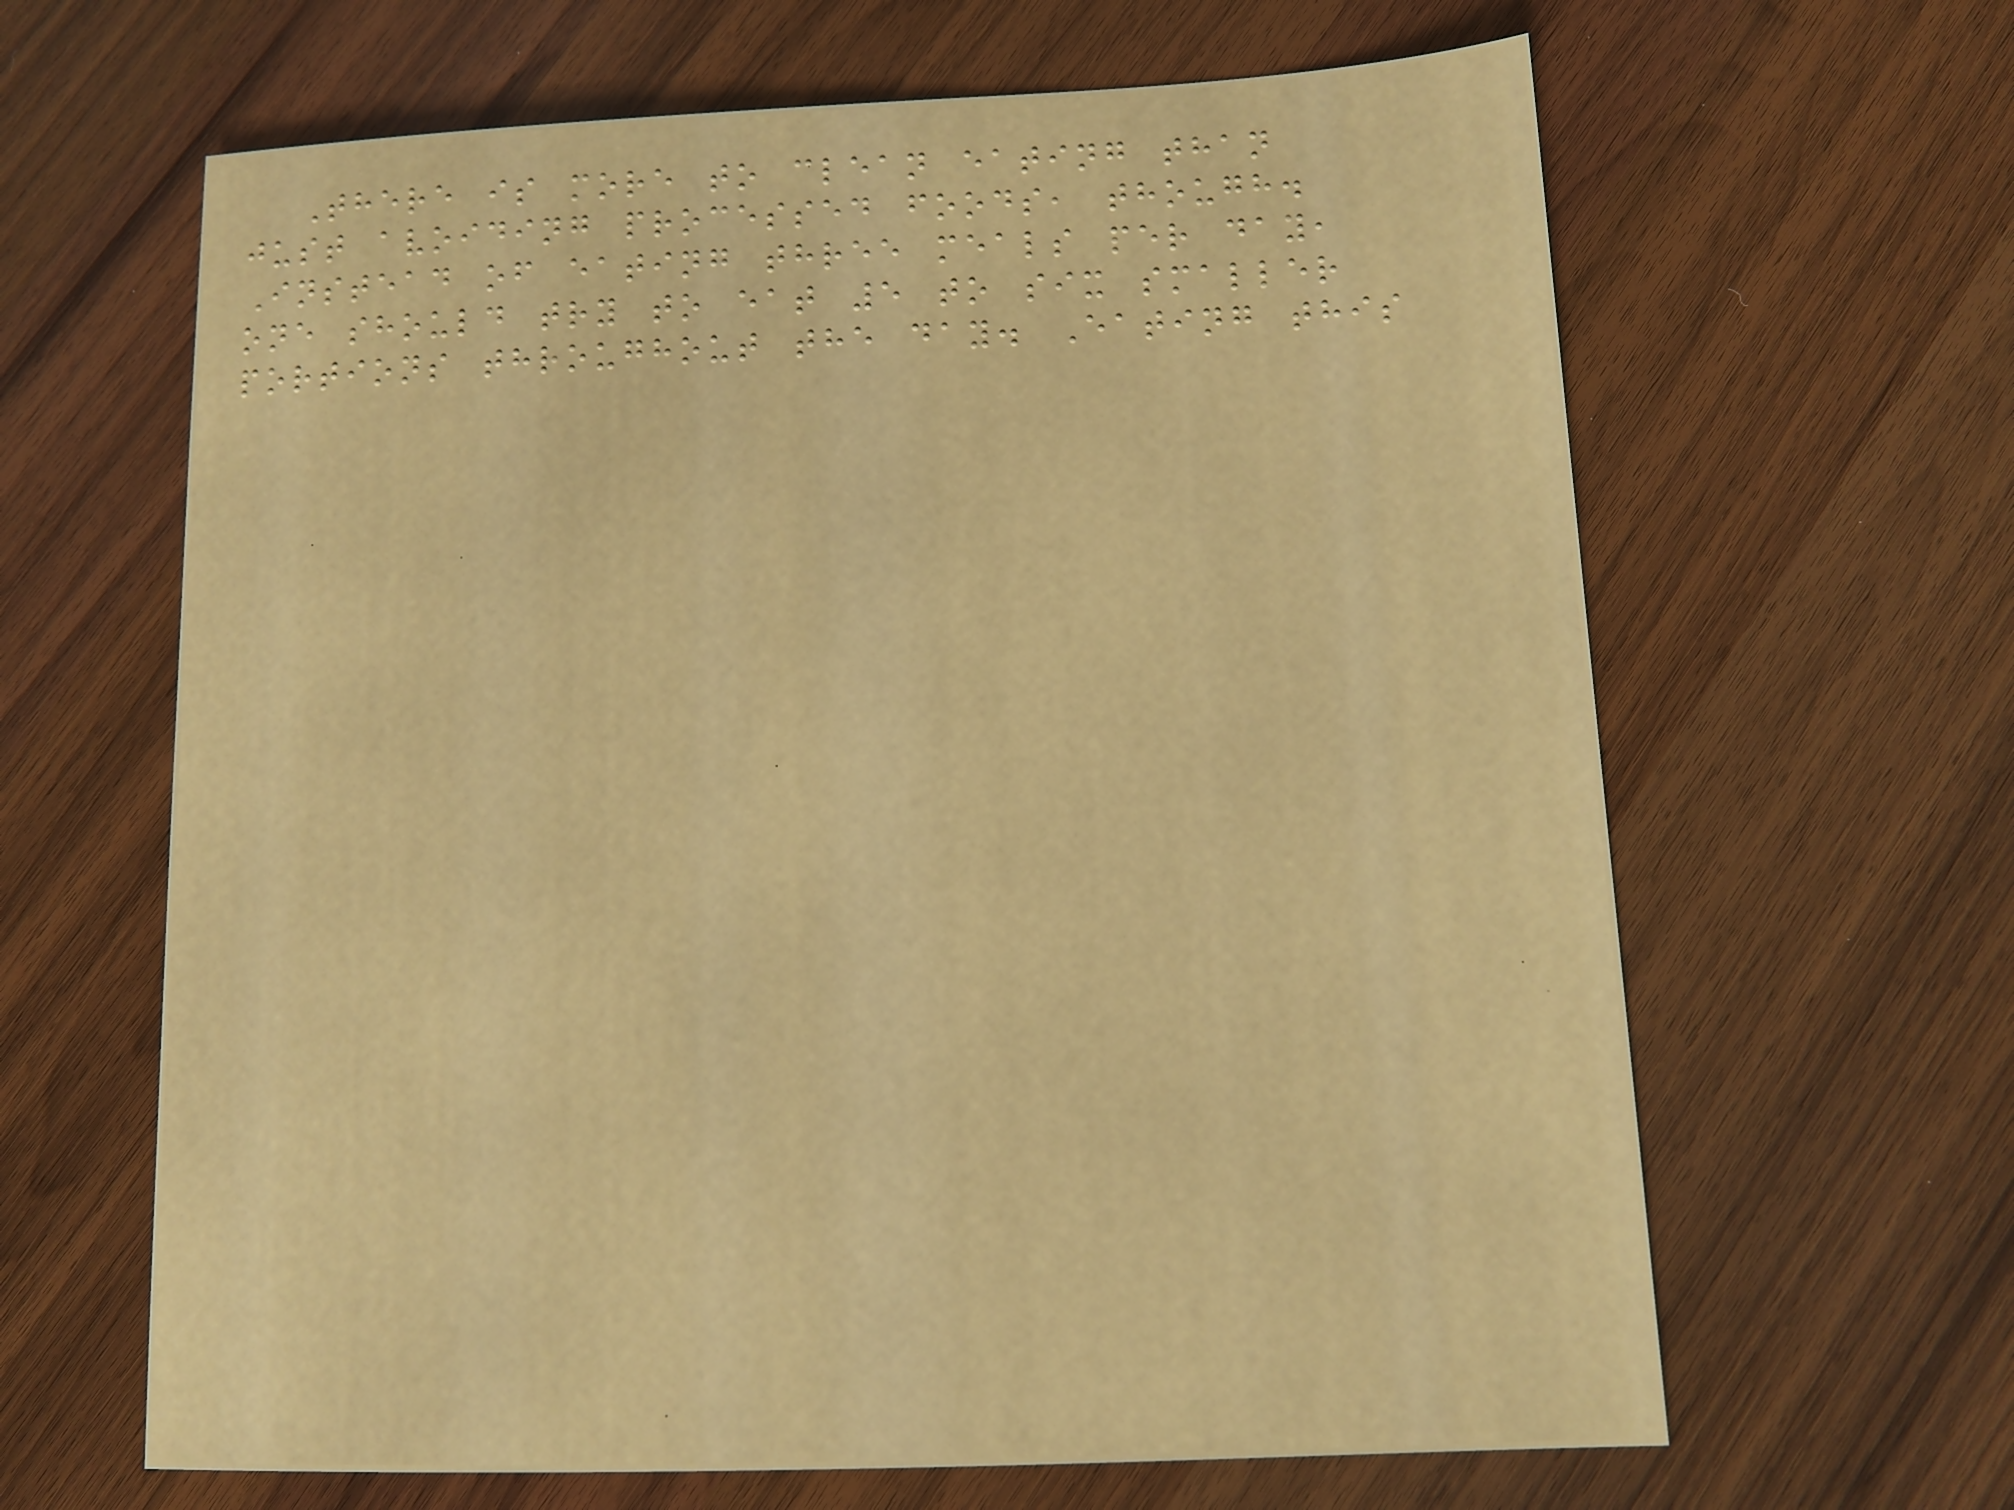There is more to clean eating than
just avoiding processed foods, though.
Instead of eating three meals per day,
one should try to eat 5 to six smaller
portions throughout the day. Eating this
